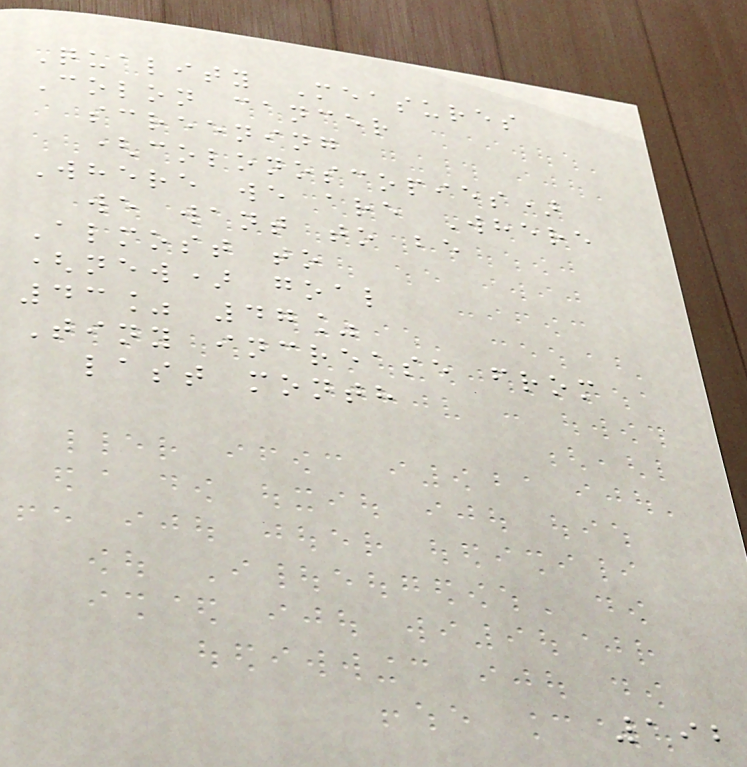Quality Measures
Colon cancer
screening
(colonoscopies)
Where we are Where
we want to be
Almost to
(new) goal
43% 47%
Tiny increase from
last month
192
